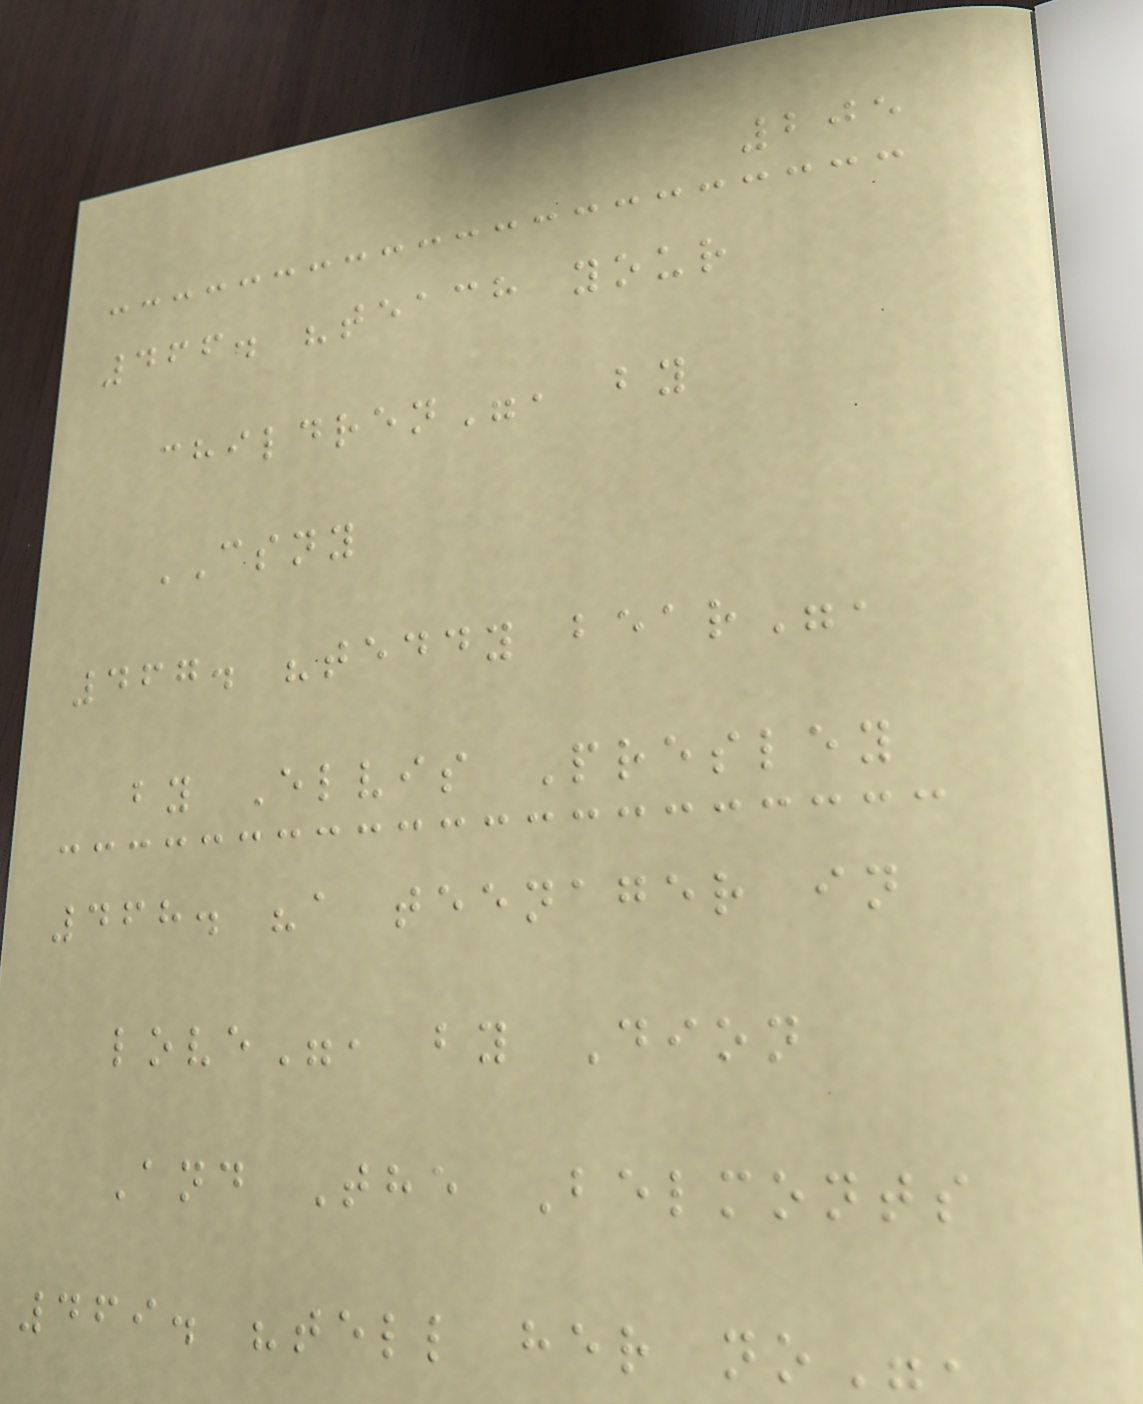205
466. "teach your
children", by
CSNY
467. "teddy bear",
by Elvis Presley
468. "a teenager in
love", by Dion
And The Belmonts
469. "tell her no",
